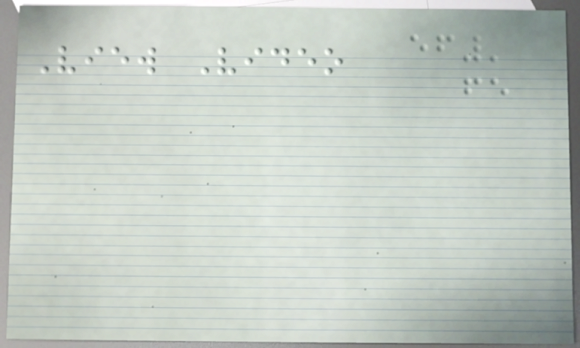View Video
